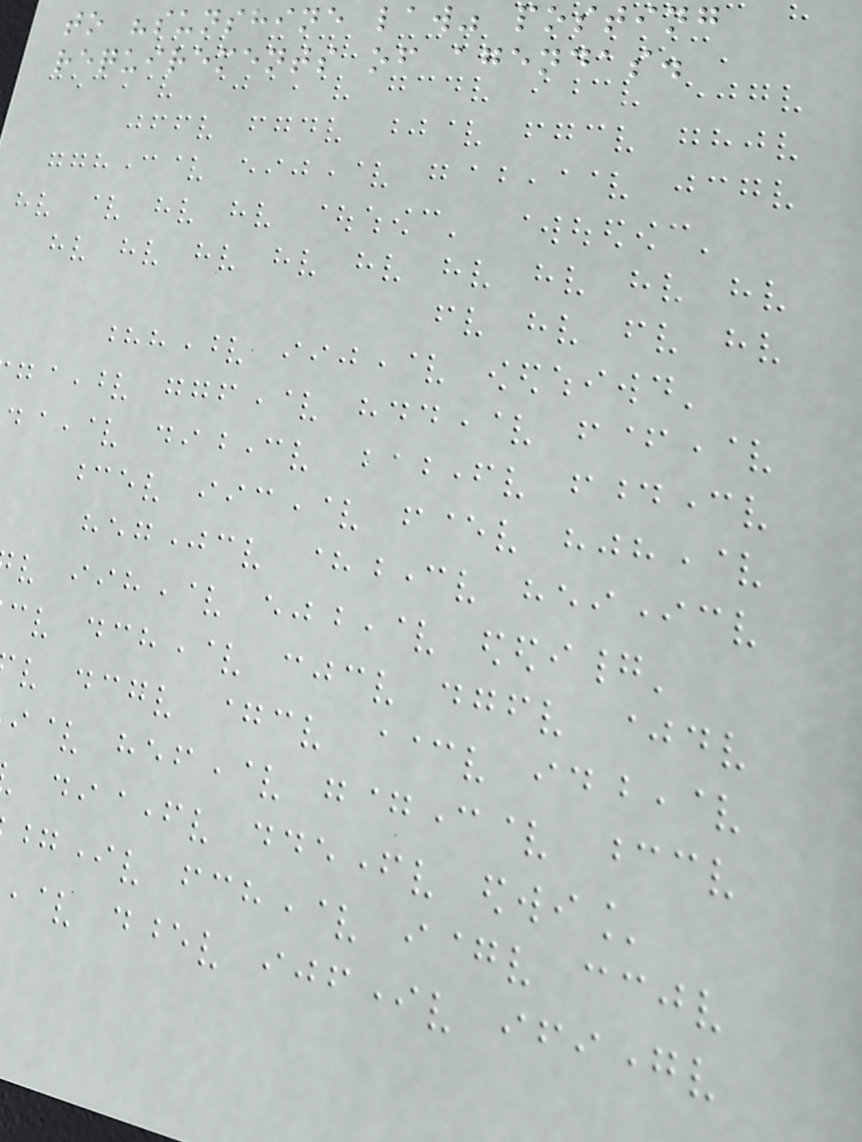to "sunshine law" posting
requirements of agendas.
